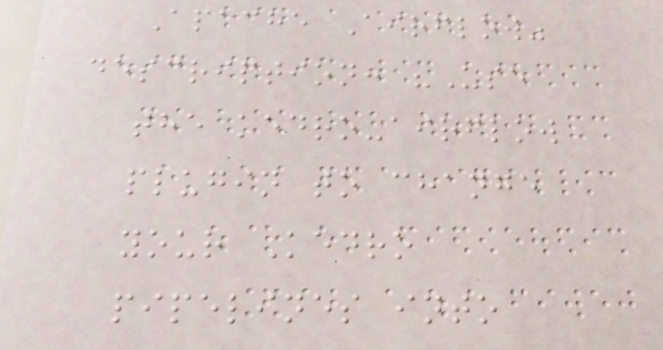Apache Airflow"
description: "Use
the kedro-airflow
plugin to change
your Kedro
pipelines into
